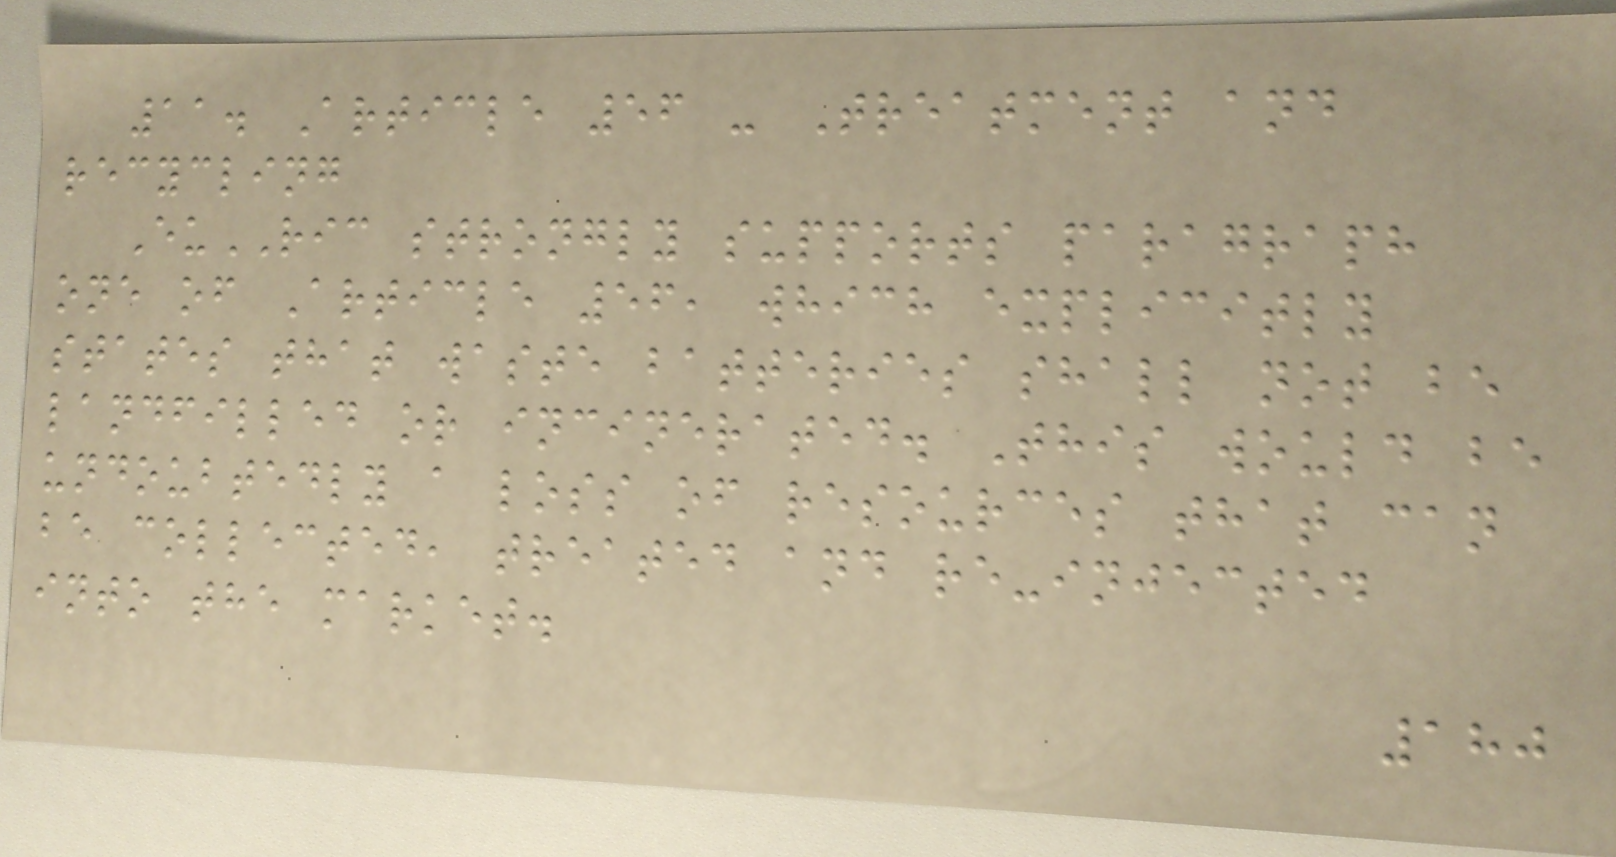11. Article 56 - Treatment and
recycling
EuRIC strongly supports paragraph
one of Article 56, which explicitly
states that waste batteries shall not be
landfilled or incinerated. This would be
undoubtedly a loss of resources that can
be collected, treated and re-injected
into the market.
180
